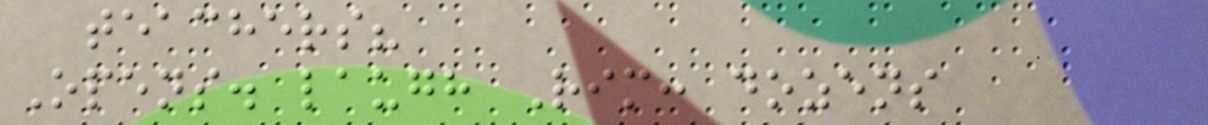teachers?
Opens. laugh Rim: dozens
